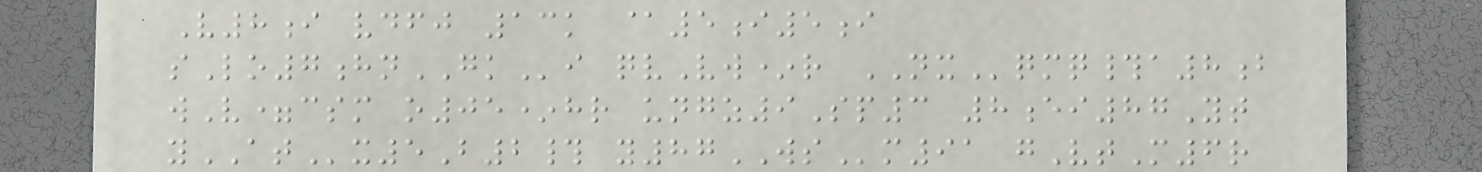V8i vdfj 13k @5i5i
sLo7hnGKi qvVw*r NXqmq#a8b
wV=csm o05*hr ungz9Sp3 8ei87Yt
yATx5B2# y87WSm91 gVtM6r
